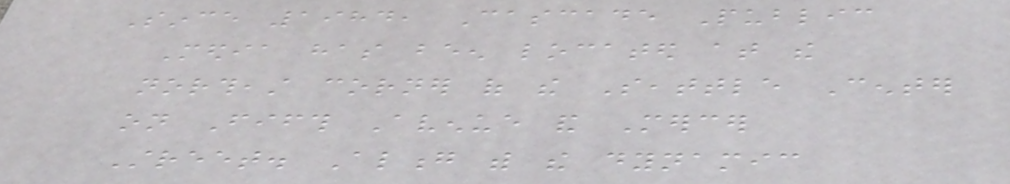Since 1984, Cascade Public
Media has been located at the
northeast corner of the Seattle Center
on Fifth Avenue and Mercer
Street. Along with the dynamic
